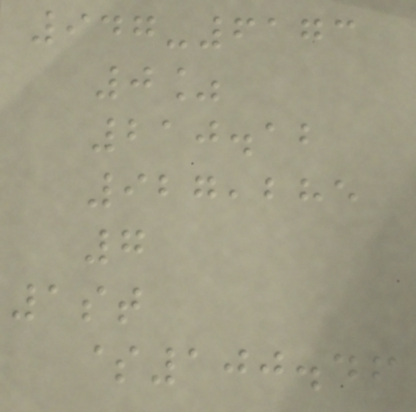947-6173
0%
210.12
927,285
7
1st
$100.46
